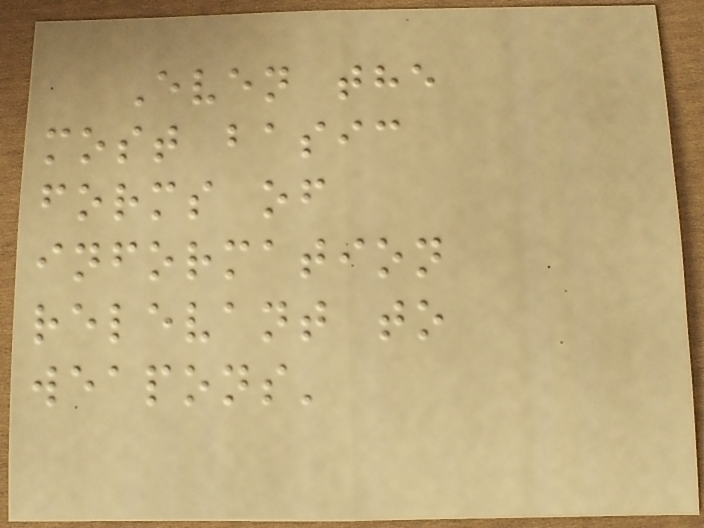Even the
most basic
forms of
information
relevant to
weapons'
